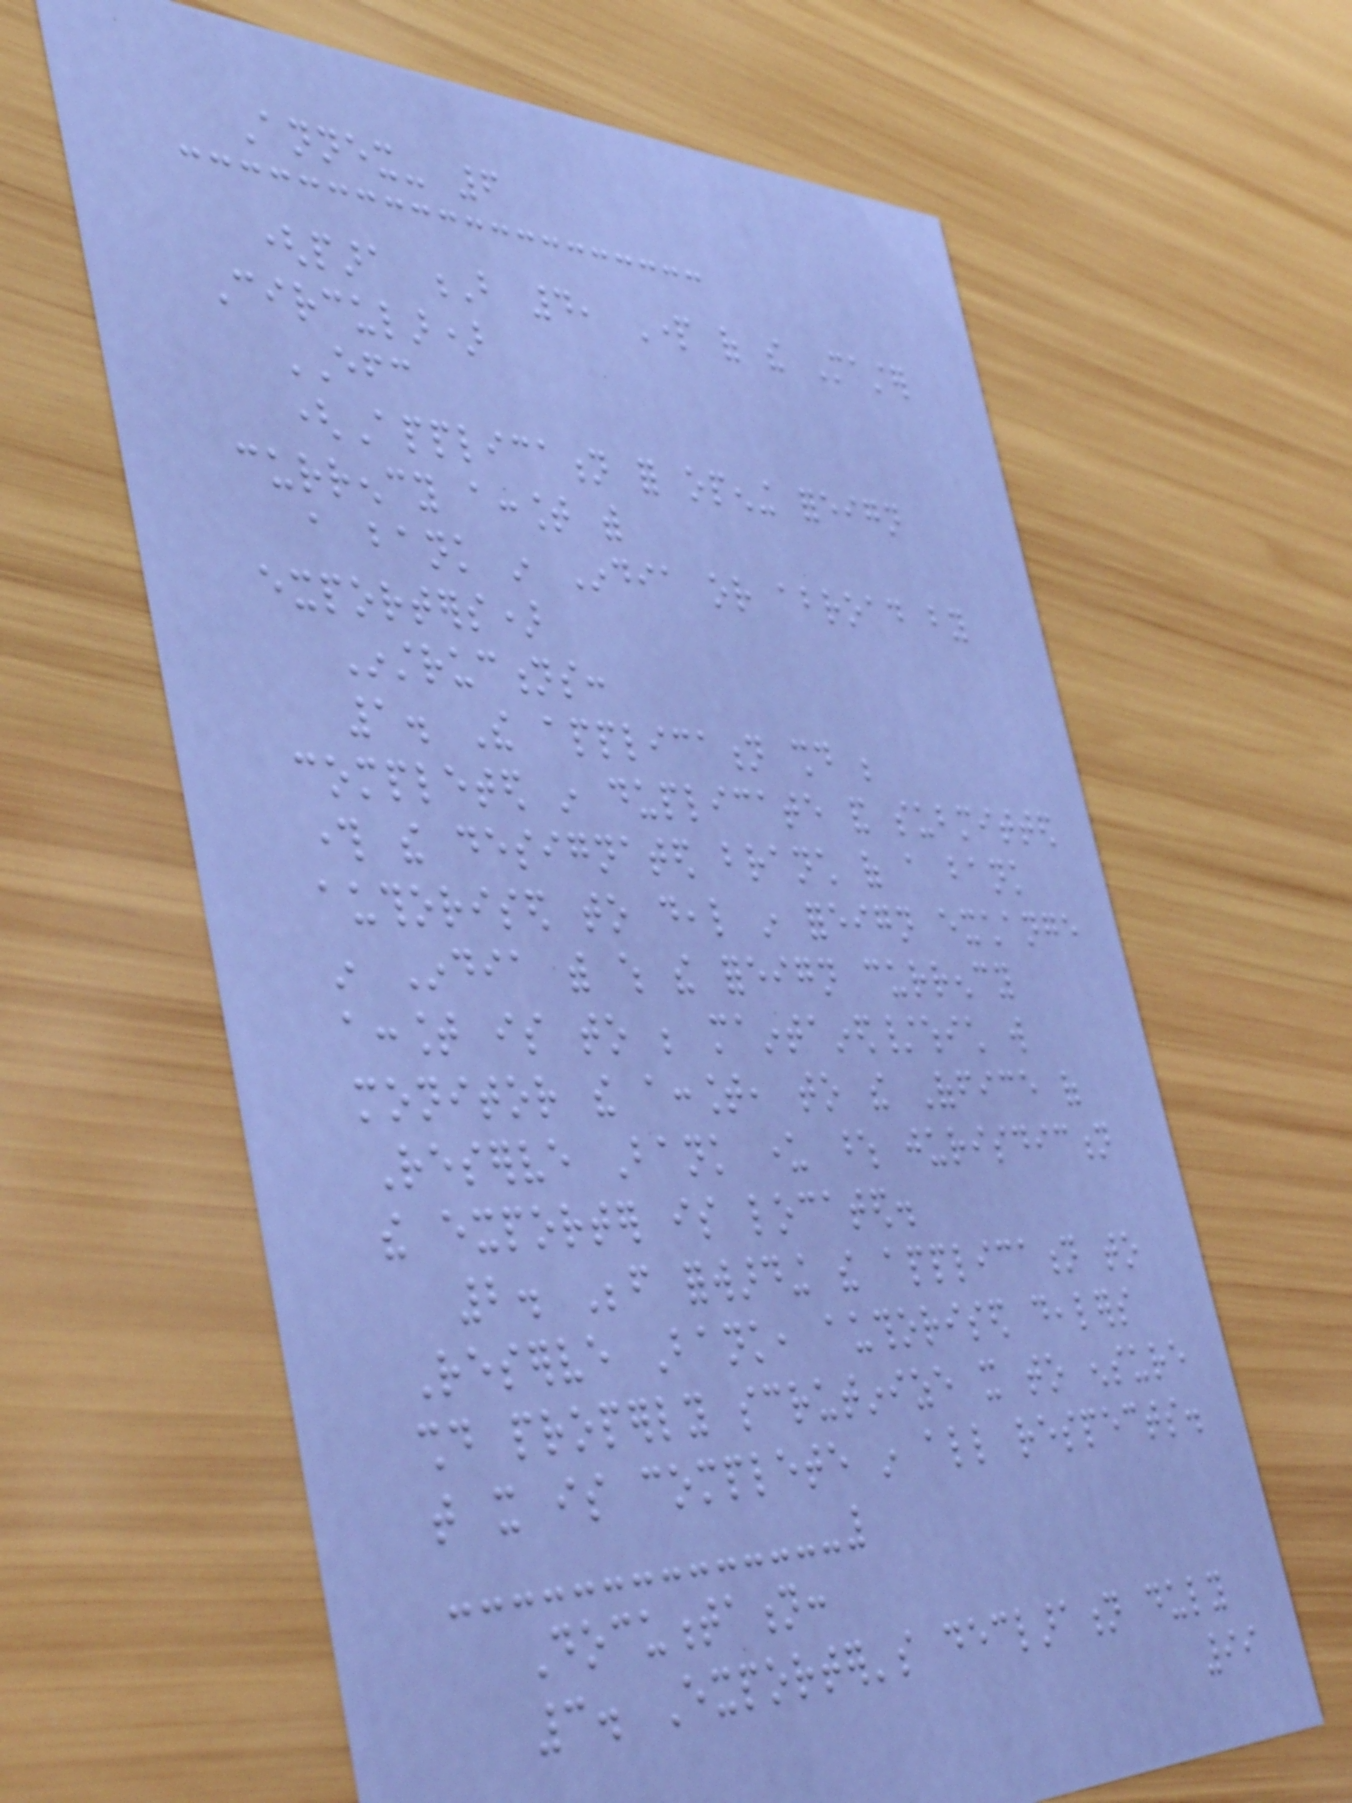Annex- 6
(para B 4, Part of the Master
Circular)
EFC
(Application for opening foreign
currency account with
a bank in India or abroad by
exporters)
Instructions:
1. The application should be
completed in duplicate and submitted
through the designated branch of a bank
authorised to deal in foreign exchange
in India with which the foreign currency
account is to be maintained/which will
monitor the account, to the Office of
Reserve Bank under whose jurisdiction
the exporter is located.
2. Before forwarding the application to
Reserve Bank, authorised dealers
should properly scrutinize it to ensure
that it is complete in all respects.
Documentation:
3. Exporter's declaration duly
99
